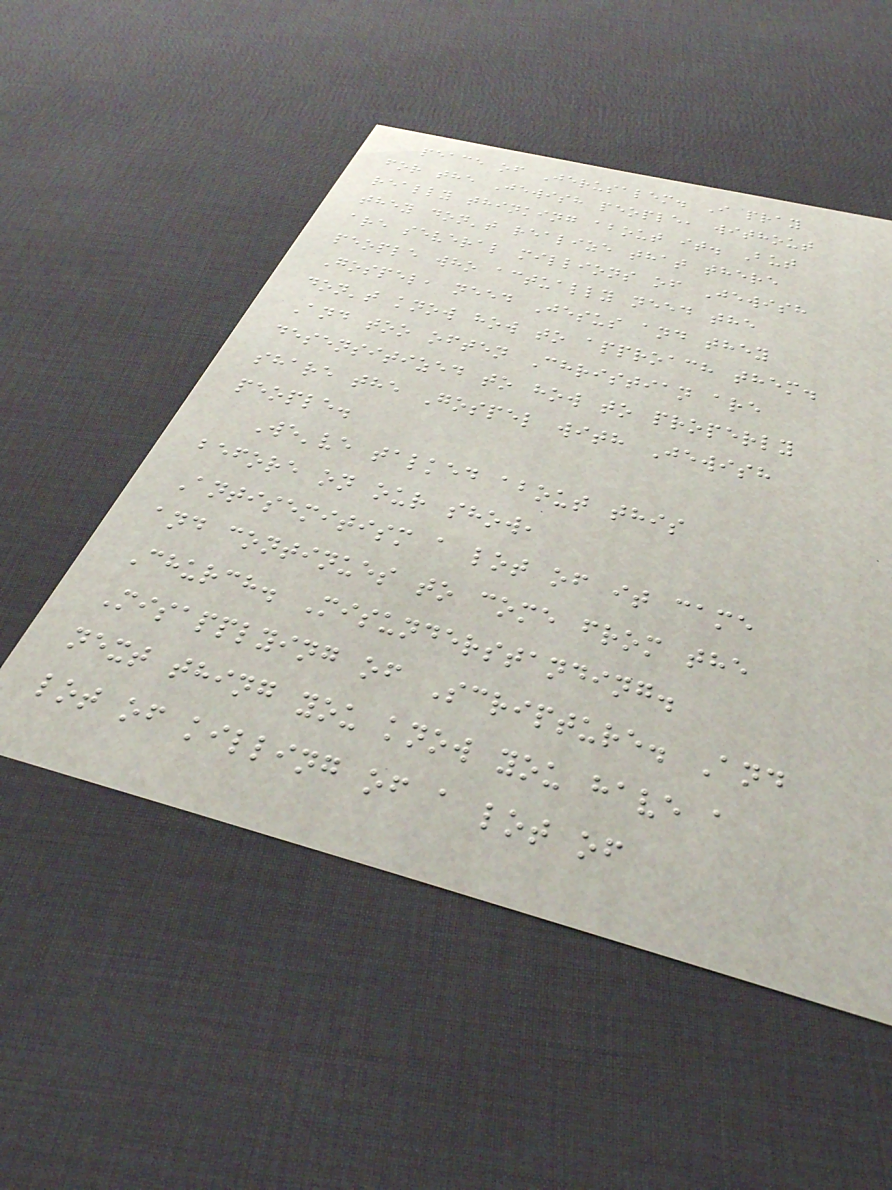peace of Jerusalem. I pray
for the Jewish people, without
really thinking about it. But
they don't realize that there
are several millions of Jewish
people who actually need the
Gospel, need Jesus and they
don't know how to approach them.
And too often Christian are
desensitized to how to properly
share the Gospel with Jewish
people.
We've talked about this
before on our show,
Antisemitism a lot of it came
and continues to come from the
Church. Misunderstanding.
Misapplying of Scripture. And
next thing you know you have a
lot of killing of a lot of
